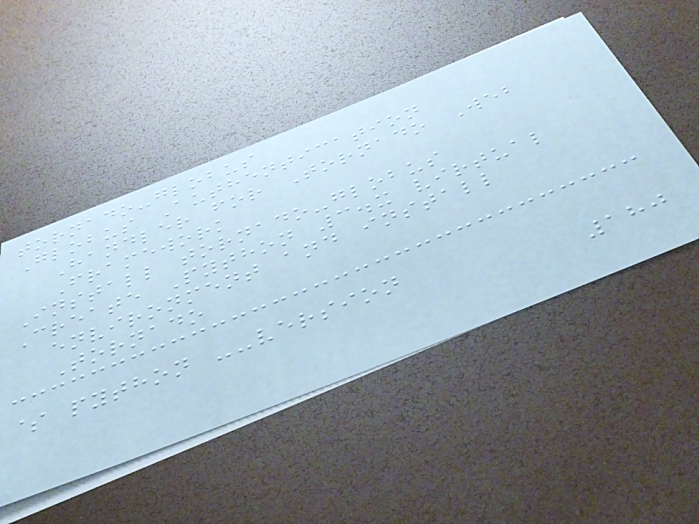tornado-globus
Globus Authentication
Handler for Tornado Web
Framework
Install tornado-globus
Create Python 3.x virtual
environment and install
Tornado
$ python --version
180
